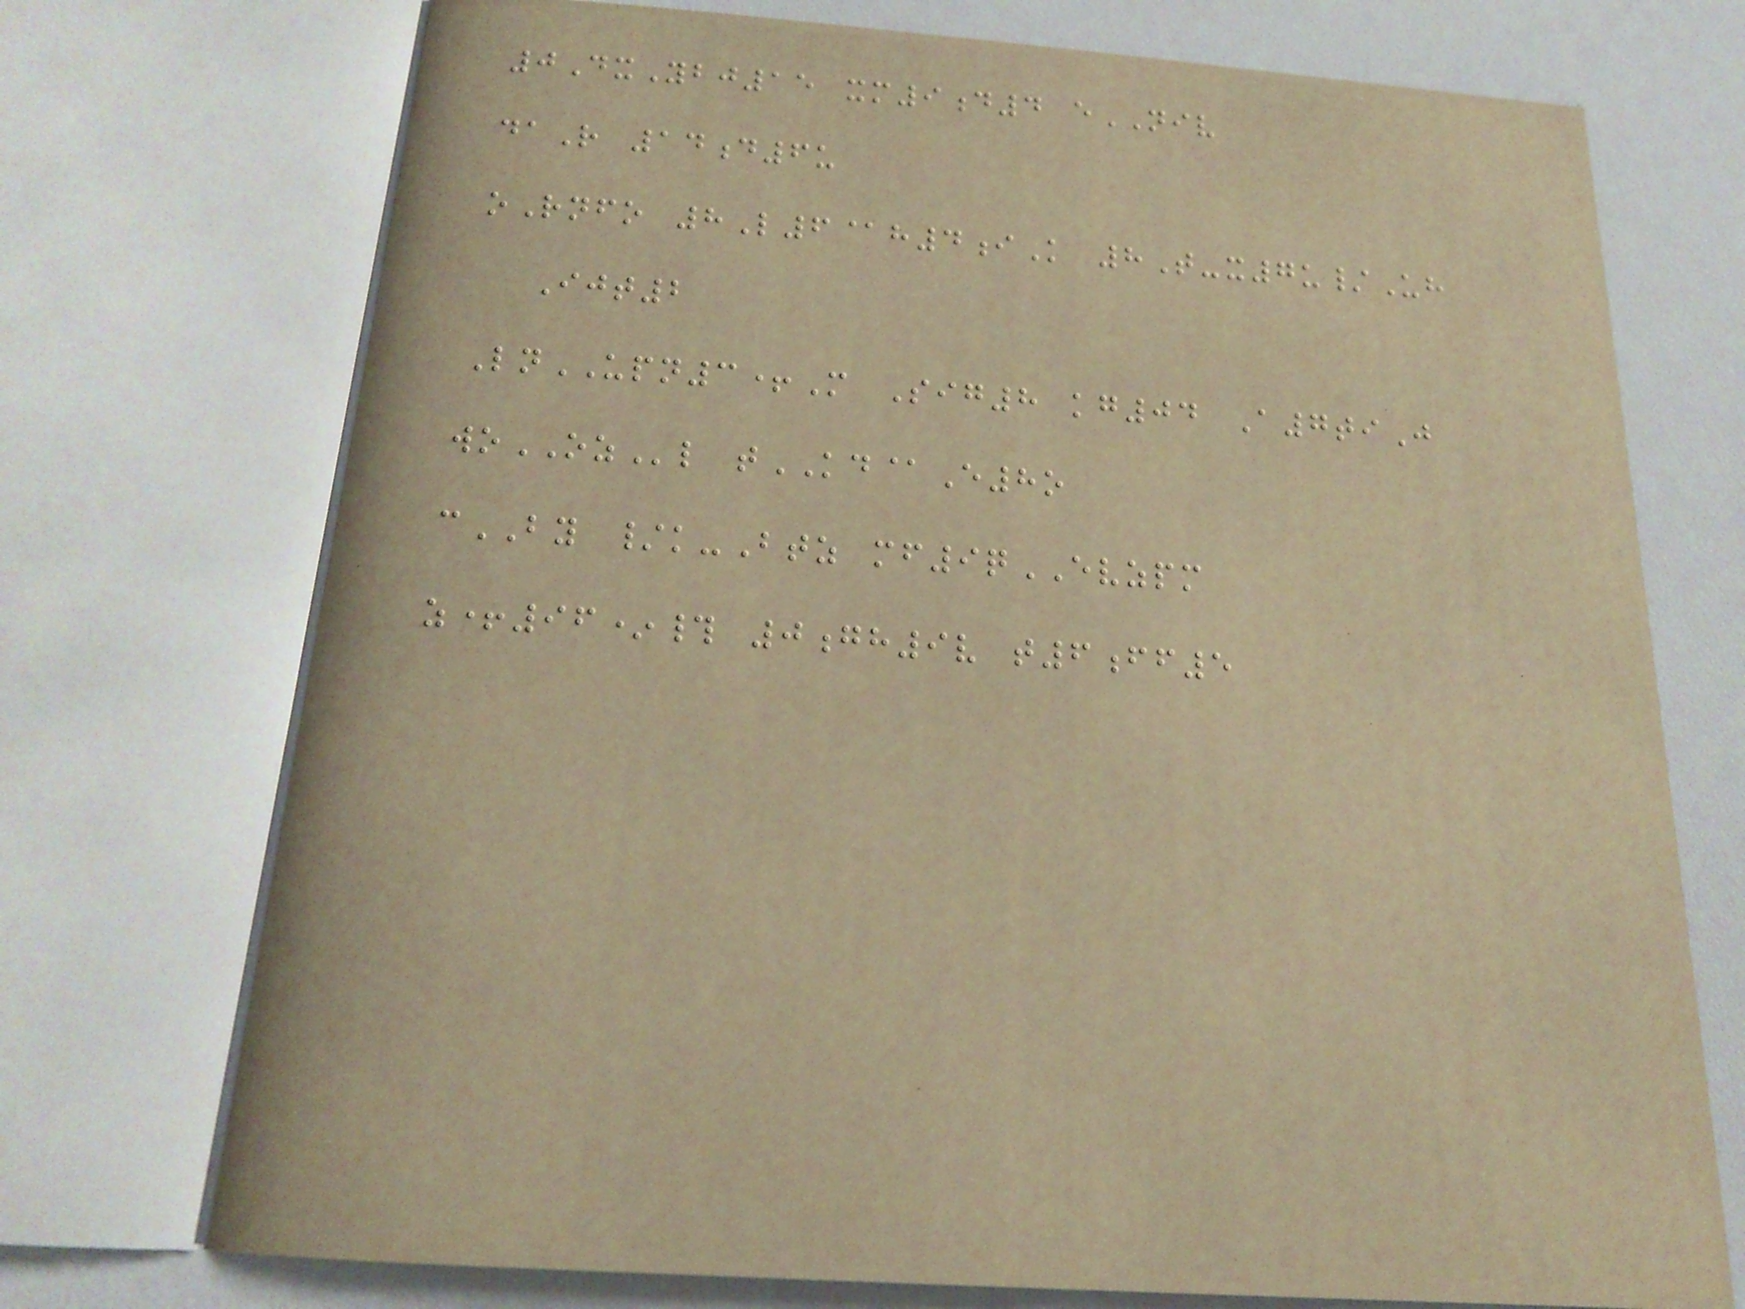0DxYbj15 xm9d4 eNIV
daR 14d6u
oRnfo 8L6@h4iK 8T-x7u/Uh
Ijt2
LnUPN3+M Sig8 kg04 A7tiJ
woOZl tKD@E8o
cBY /k-Btz mf9qEVZPM
z+96*# 0gh9v t6ff5
